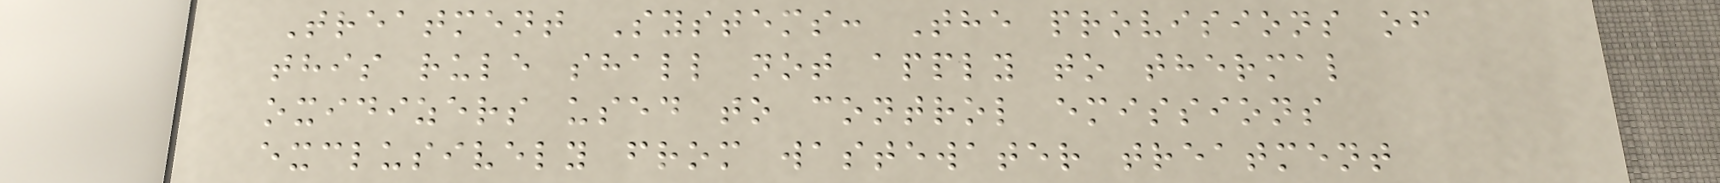Treatment Systems: The provisions of
this rule shall not apply to thermal
oxidizers used to control emissions
exclusively from wastewater treatment
